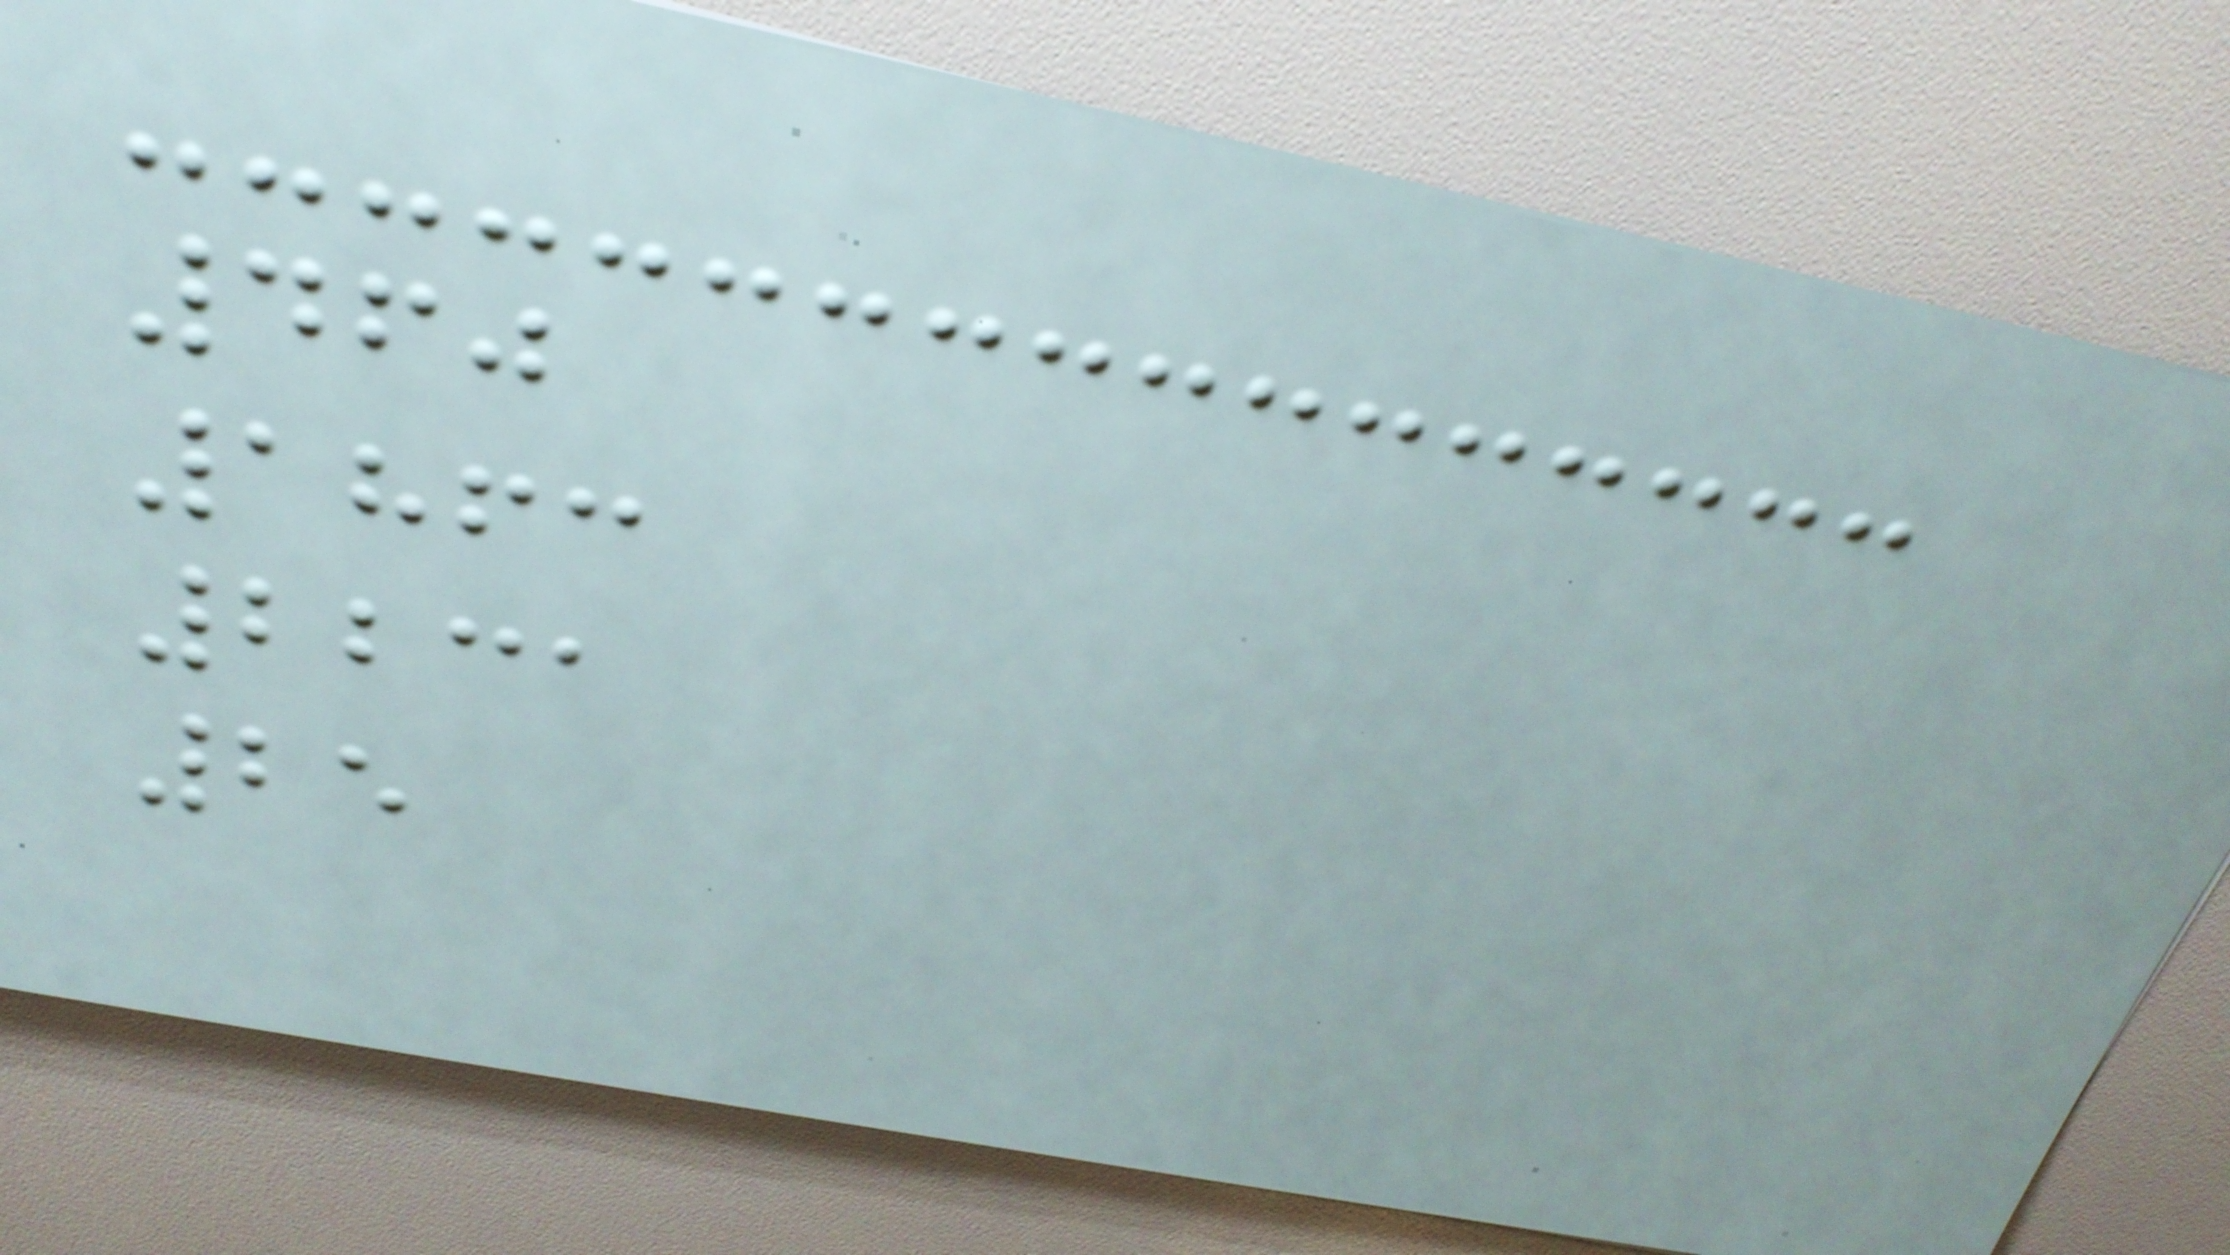460
1863
2231
25
